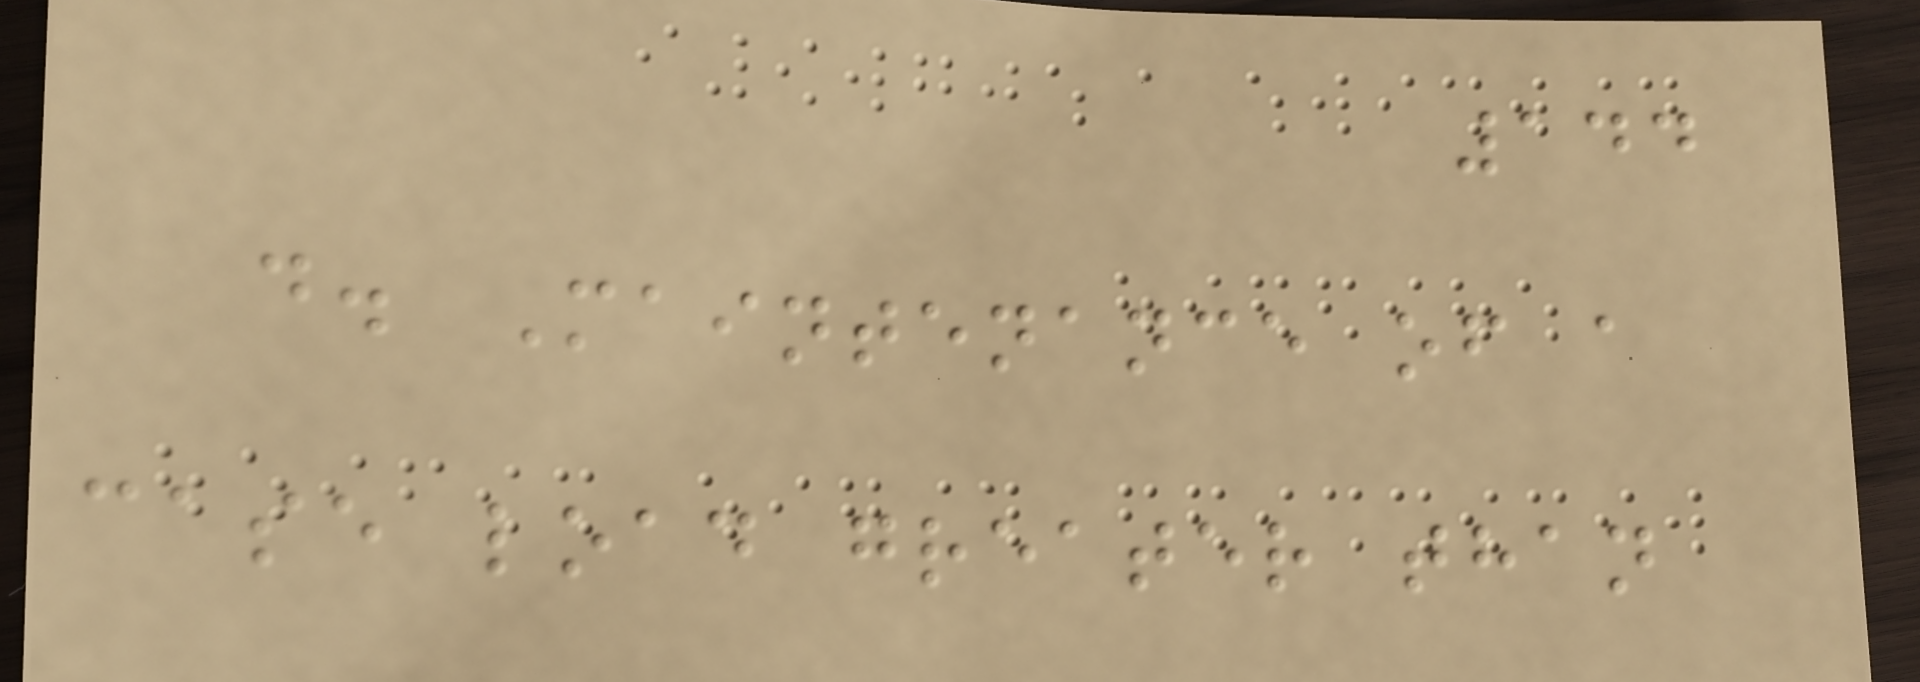144
d. Maintenance of a
case load greater than
